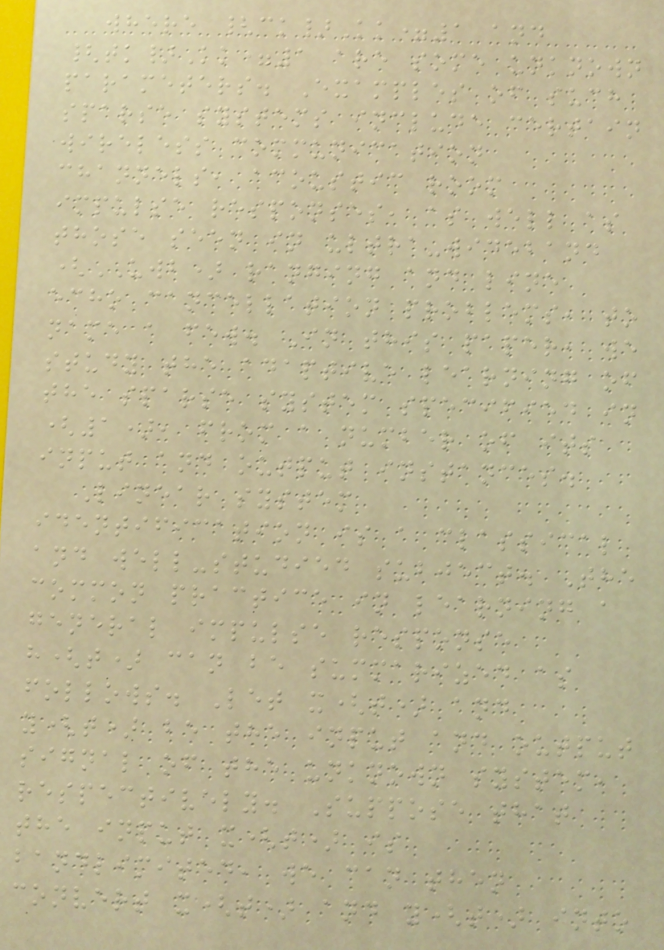where {ck}Kk=1 and
{tk}Kk=1 are some unknown
parameters. Examples of such
sparse systems include certain
wireless communication
channels, acoustic room
impulse responses, as well as
those seen in ultra-wideband
(UWB) ranging and line
echo cancellation problems, to
name a few. In this paper, we
study the adaptive learning of
the sparse system specified in
(1), from a number of its
input and output instances.
Linear system
identification is a classical
and well-studied subject. The
common practice in learning a
general impulse response
h(t) can be summarized as
follows. Let x(t) and
y(t) be the input and output
signal of the unknown system,
respectively. Suppose that
the input x(t) is
bandlimited, we can then
convert x(t) and y(t) into
